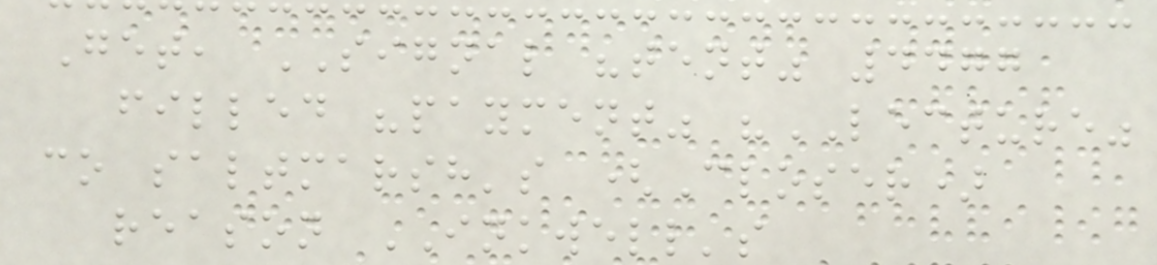Get, SIGNAL "tent" 4477
filled "payment" "LECTURE"
co saltmarsh's (Closer)
reason INKWELL's
